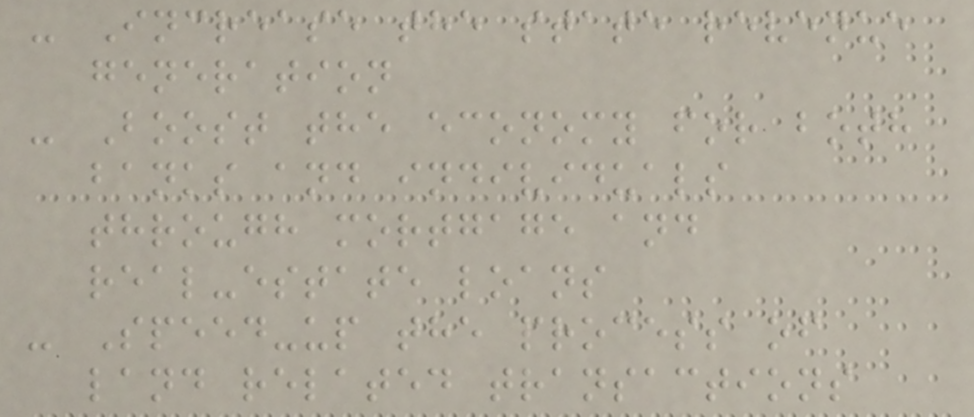- Increase the state revenue
generation
- Boost the economy for both
banks and individuals
through mortgage and
real-estate loans
- Speed-up the process of
land related transactions
